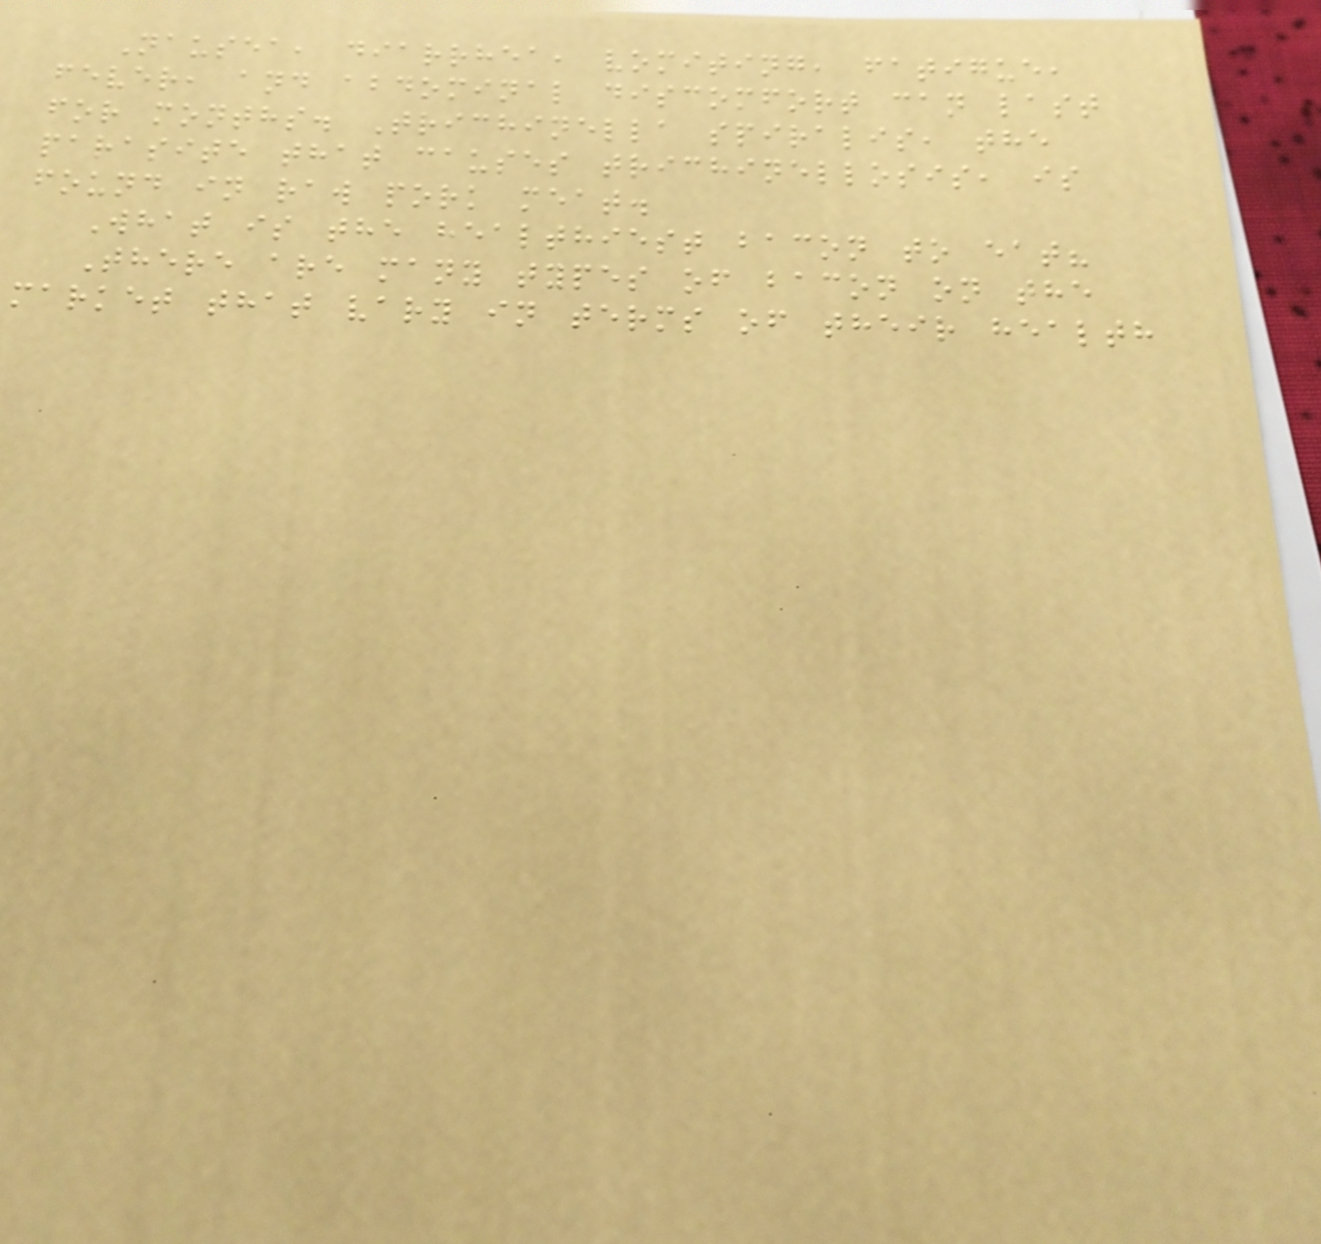Nausea, diarrhea, vomiting, fatigue,
fever, and abdominal discomfort can last
for months. Trichinella spiralis, the
parasite that causes trichinellosis, is
found in raw pork meat.
What is the healthiest bacon to eat?
There are many types of bacon on the
market that vary in terms of their health
